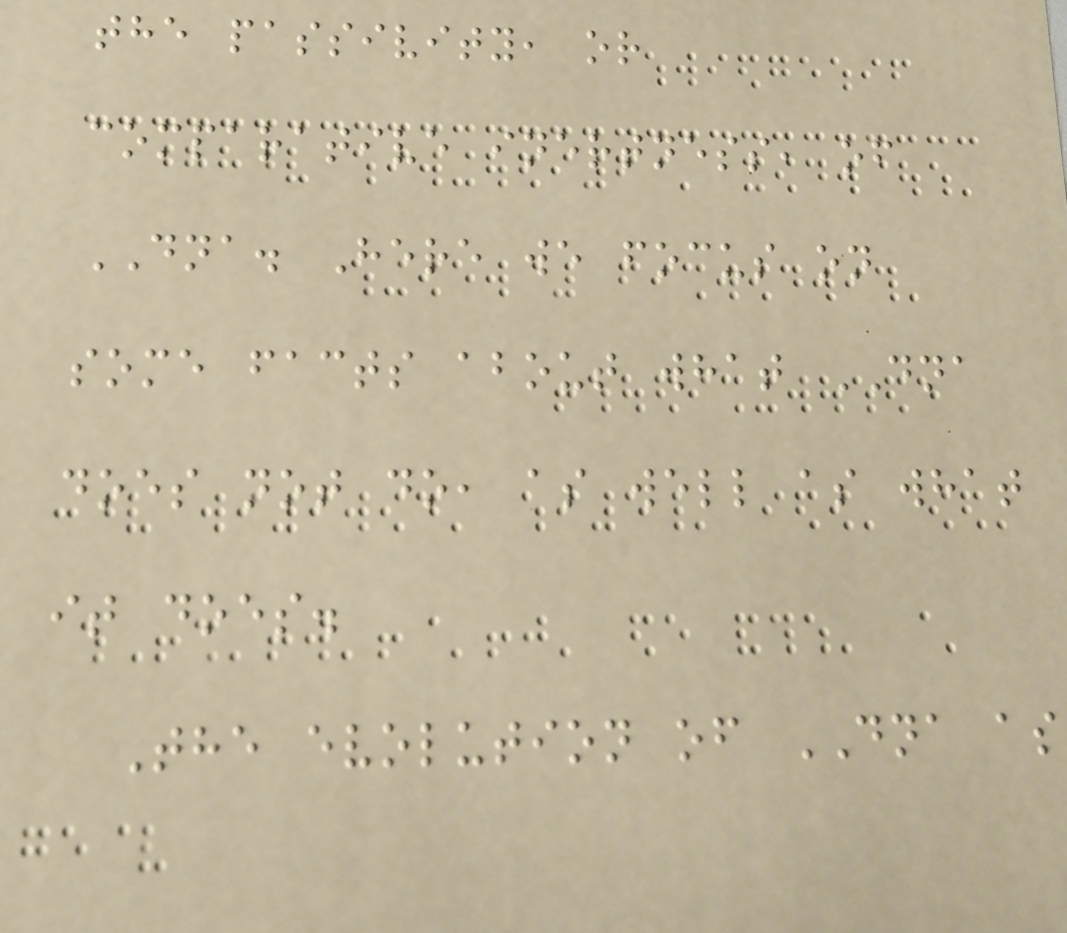the passivity, or
comparative inertness, of
DNA. Here we focus on
some facts about what DNA
does not do, as well as what
it does.
The evolution of DNA as
